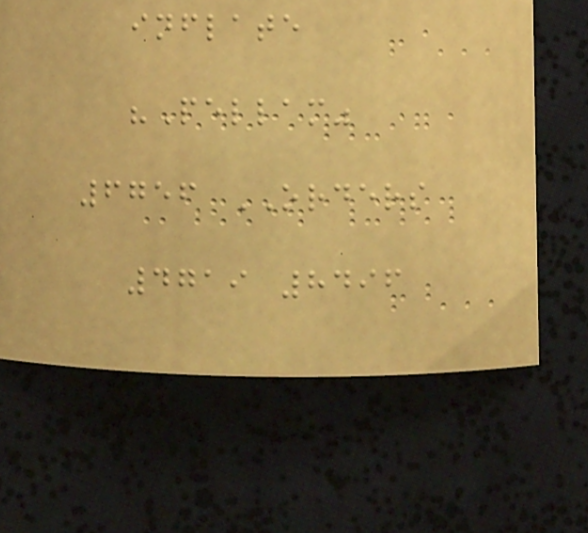inflate
"Pellam"
6756 ORDERS
4719 8496
